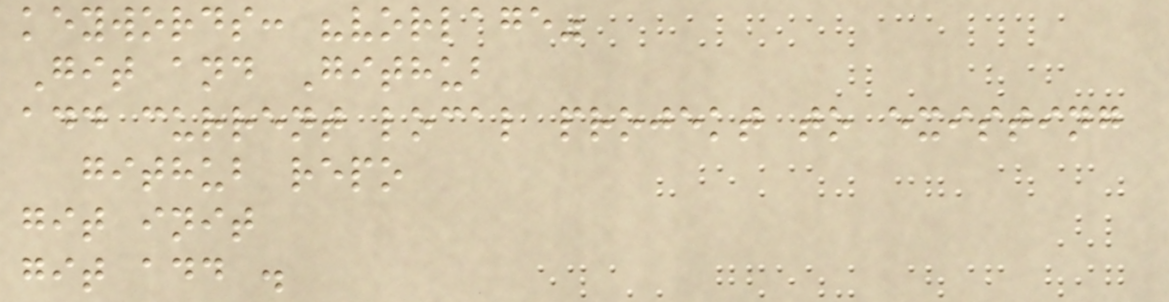keywords: "vorlage"
Git and Github
add current local projekt to existing
github repo
git init
git add .
